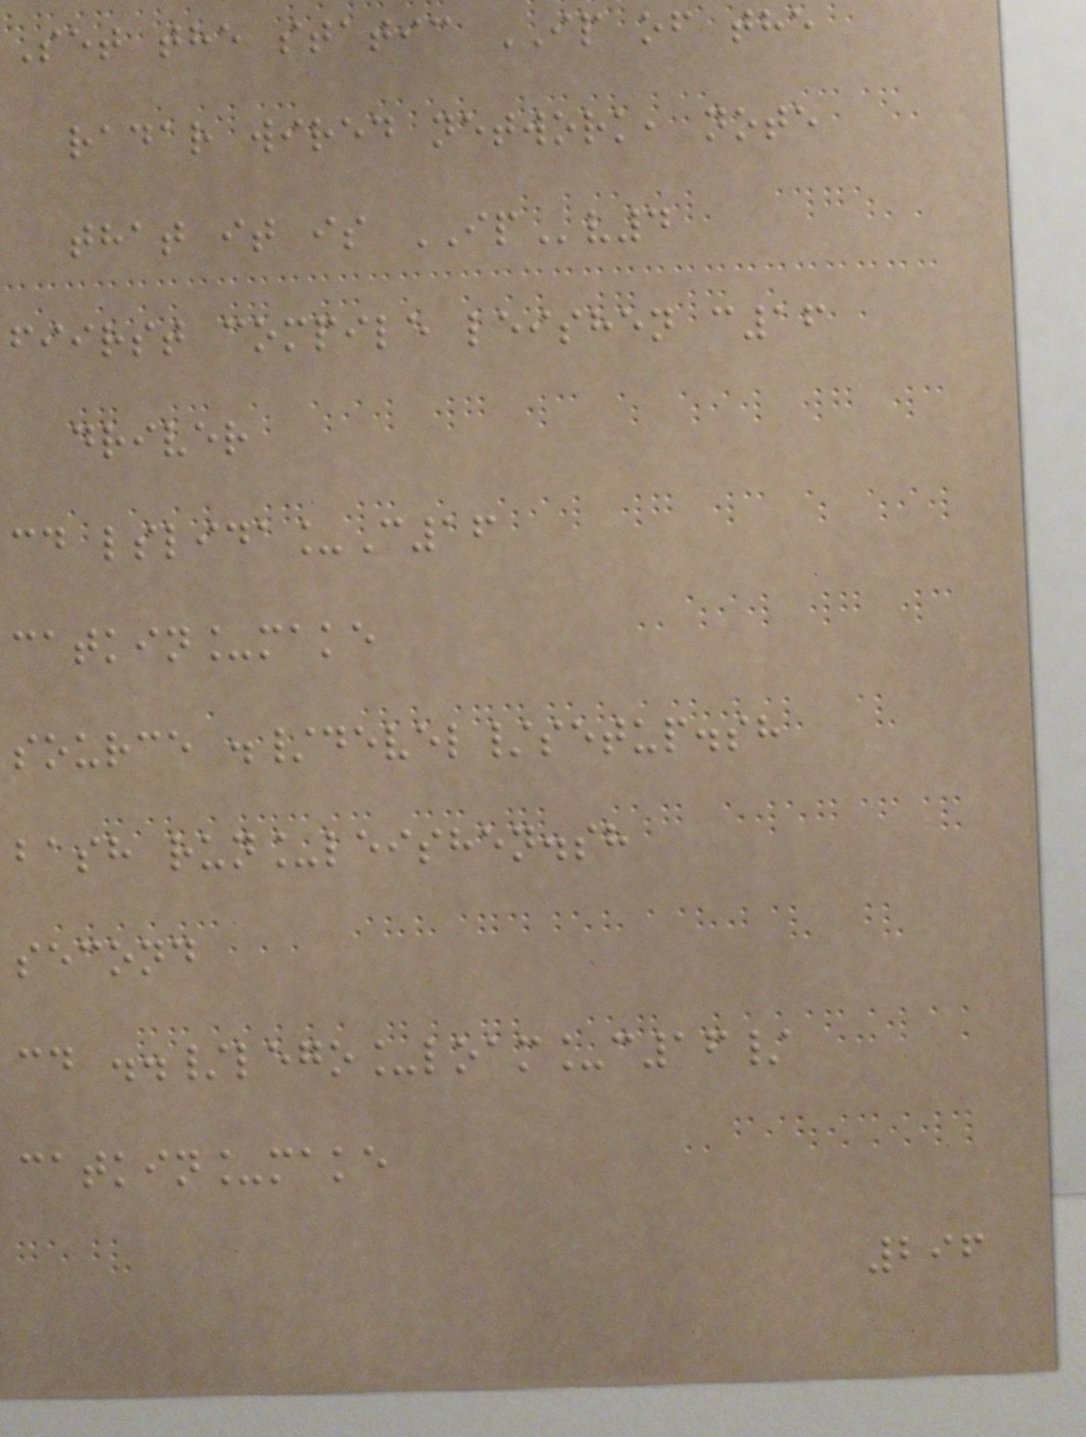Set the static IP of the
radar wired network, note
that it is IPv4
fiirst compile leishen c16
driver
cd lslida_C16
catkin_make
source ./devel/setup.sh
bash run_leishen.sh
second
cd ../lego_loam_c16/
catkin_make
296
